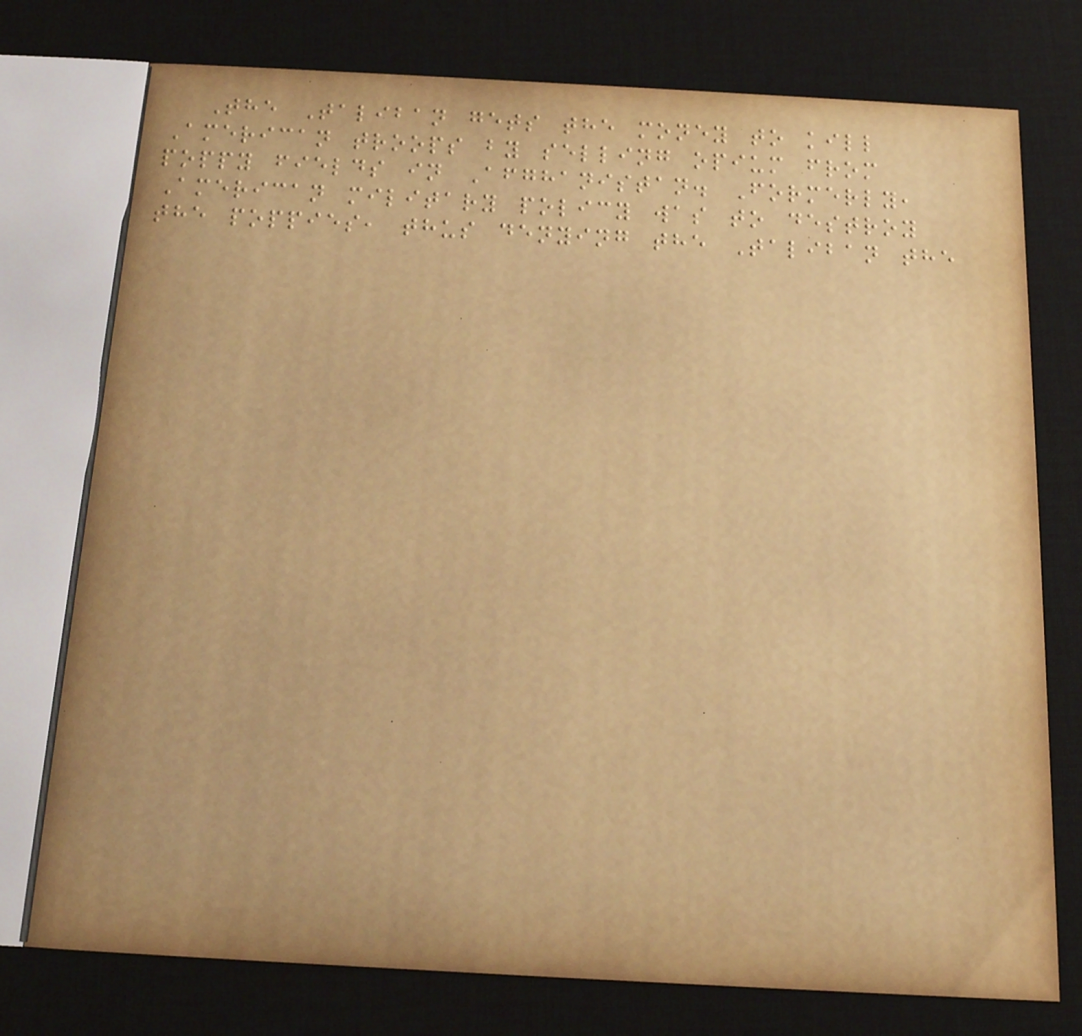The Taliban gets the money to kill
American troops by selling opium from
poppy fields in Afghanistan. Formerly,
American military policy was to destroy
the poppies, thus denying the Taliban the
